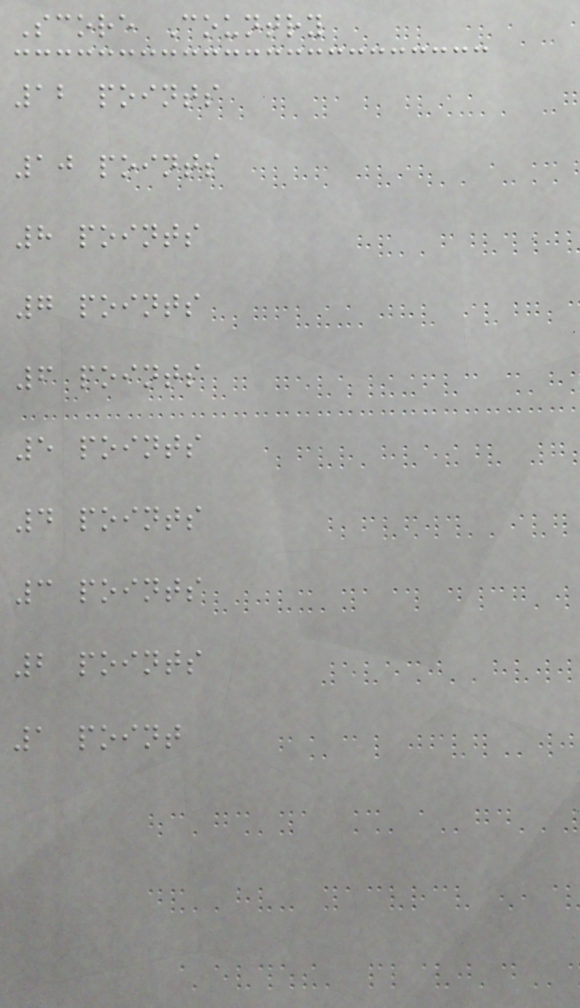Score Country
12 points
10 points
8 points
7 points
6 points
5 points
4 points
3 points
2 points
1 point
